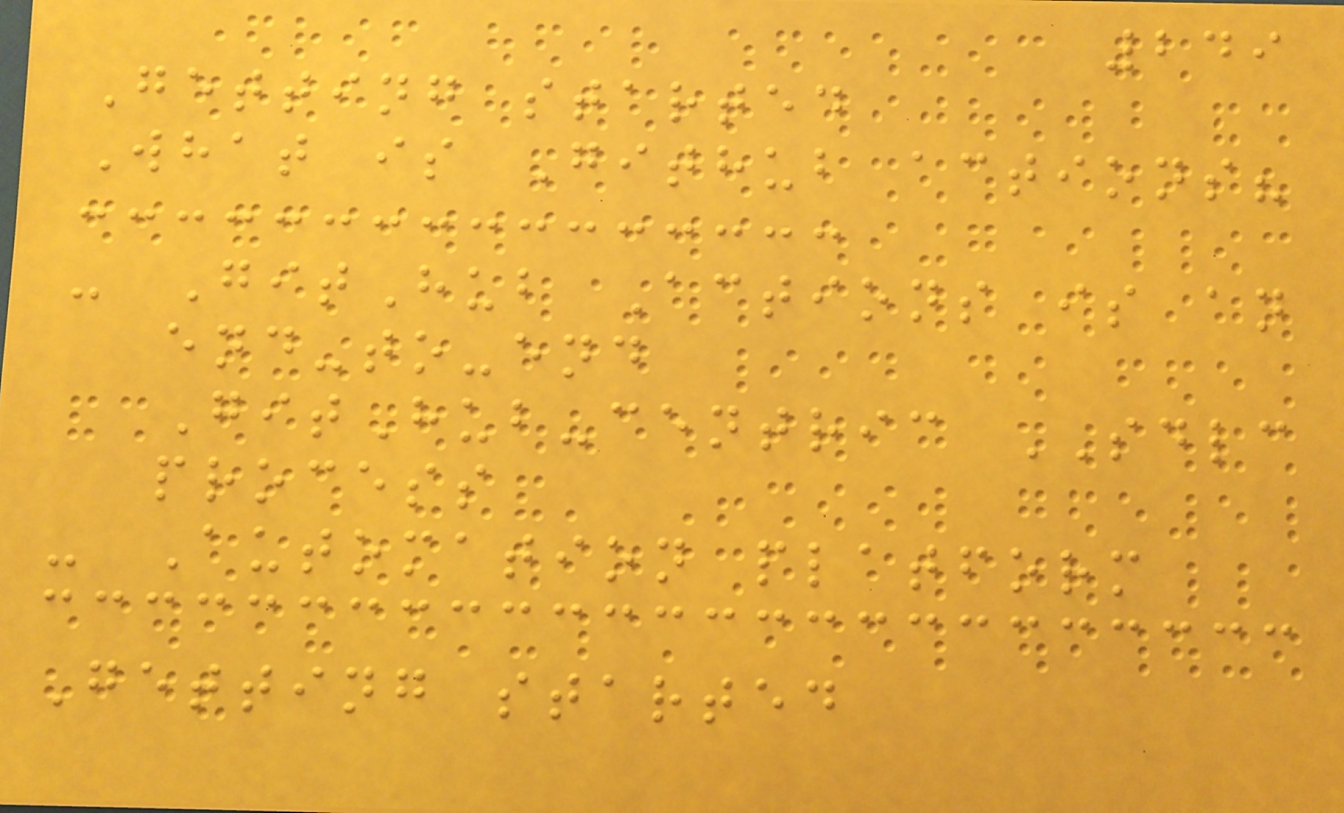249
Getting started
What is Github actions?
- GitHub Actions is an
end-to-end
GitHub-centric SDLC
process
- Automation platform
Getting started
